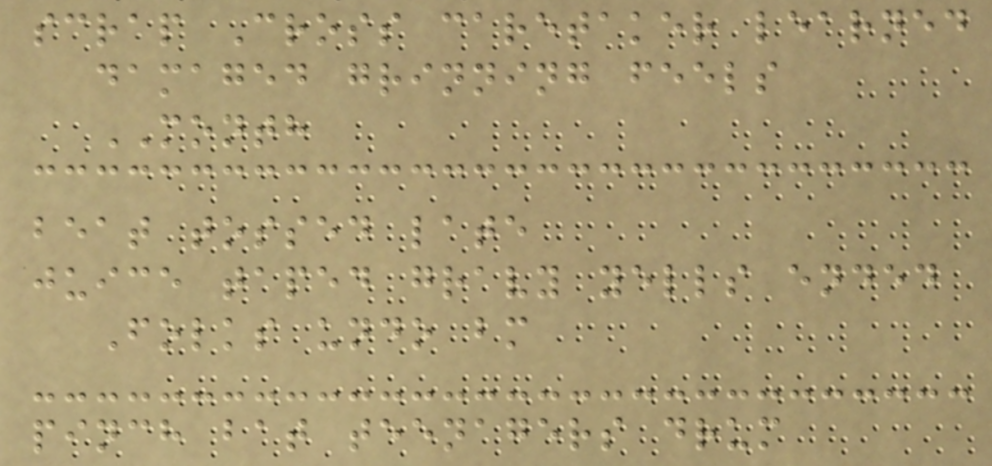scrap Cross caretaker learned
damaged grinning feels
MONTH
beat tossed late
juice taped gravy yells ended
Folks undo bm
pinch bat teenagers drum
